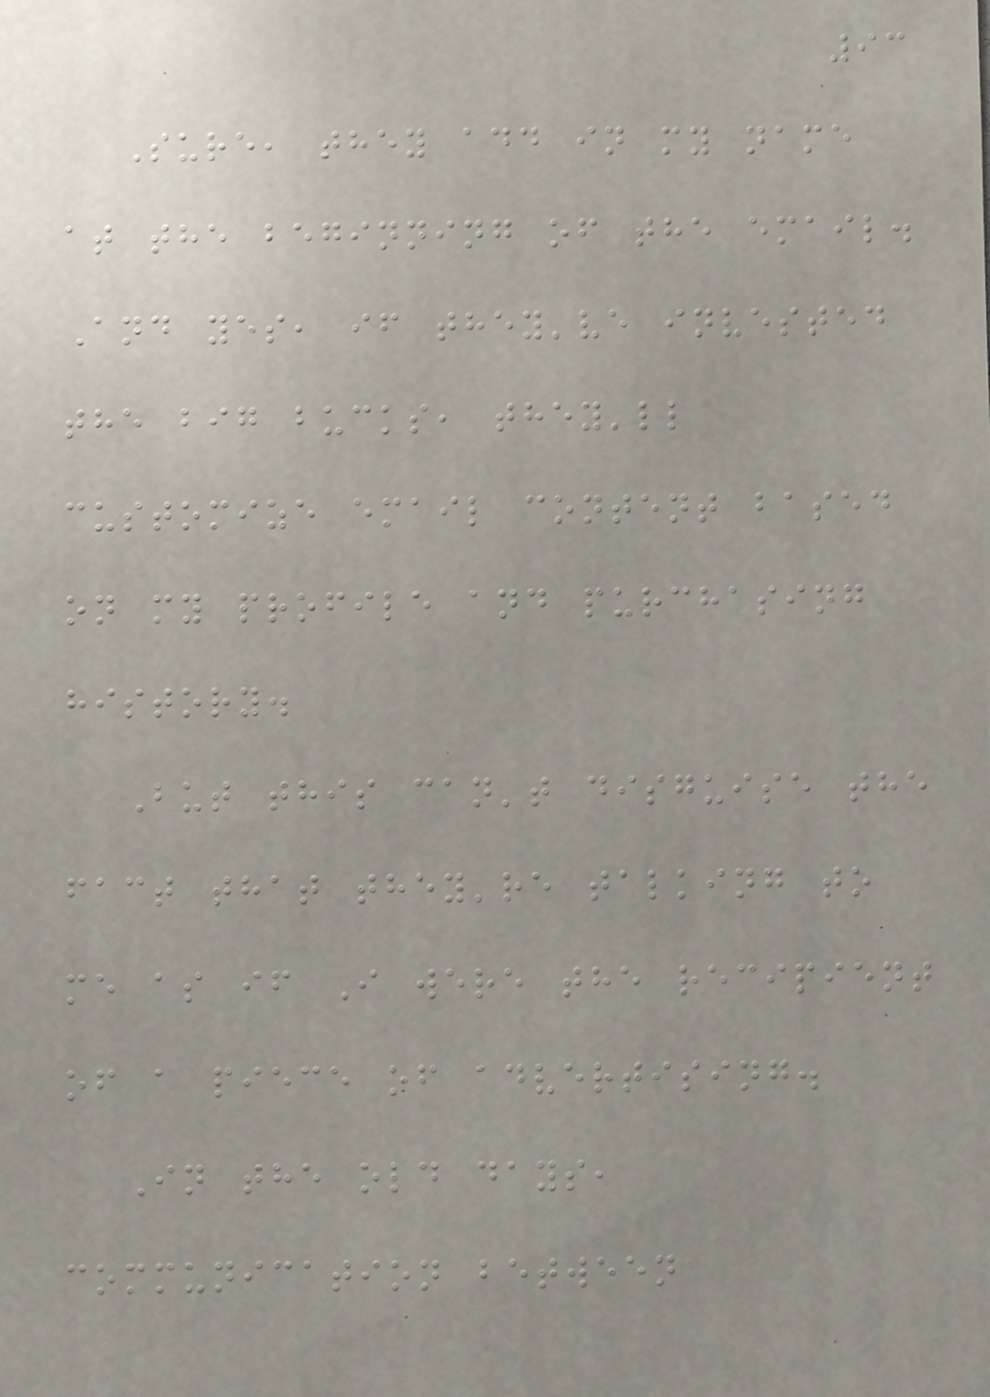93
Sure, they add in my name
at the beginning of the email.
And yes, if they've invested
the big bucks, they'll
customize email content based
on my profile and purchasing
history.
But this can't disguise the
fact that they're talking to
me as if I were the recipient
of a piece of advertising.
In the old days,
communication between
